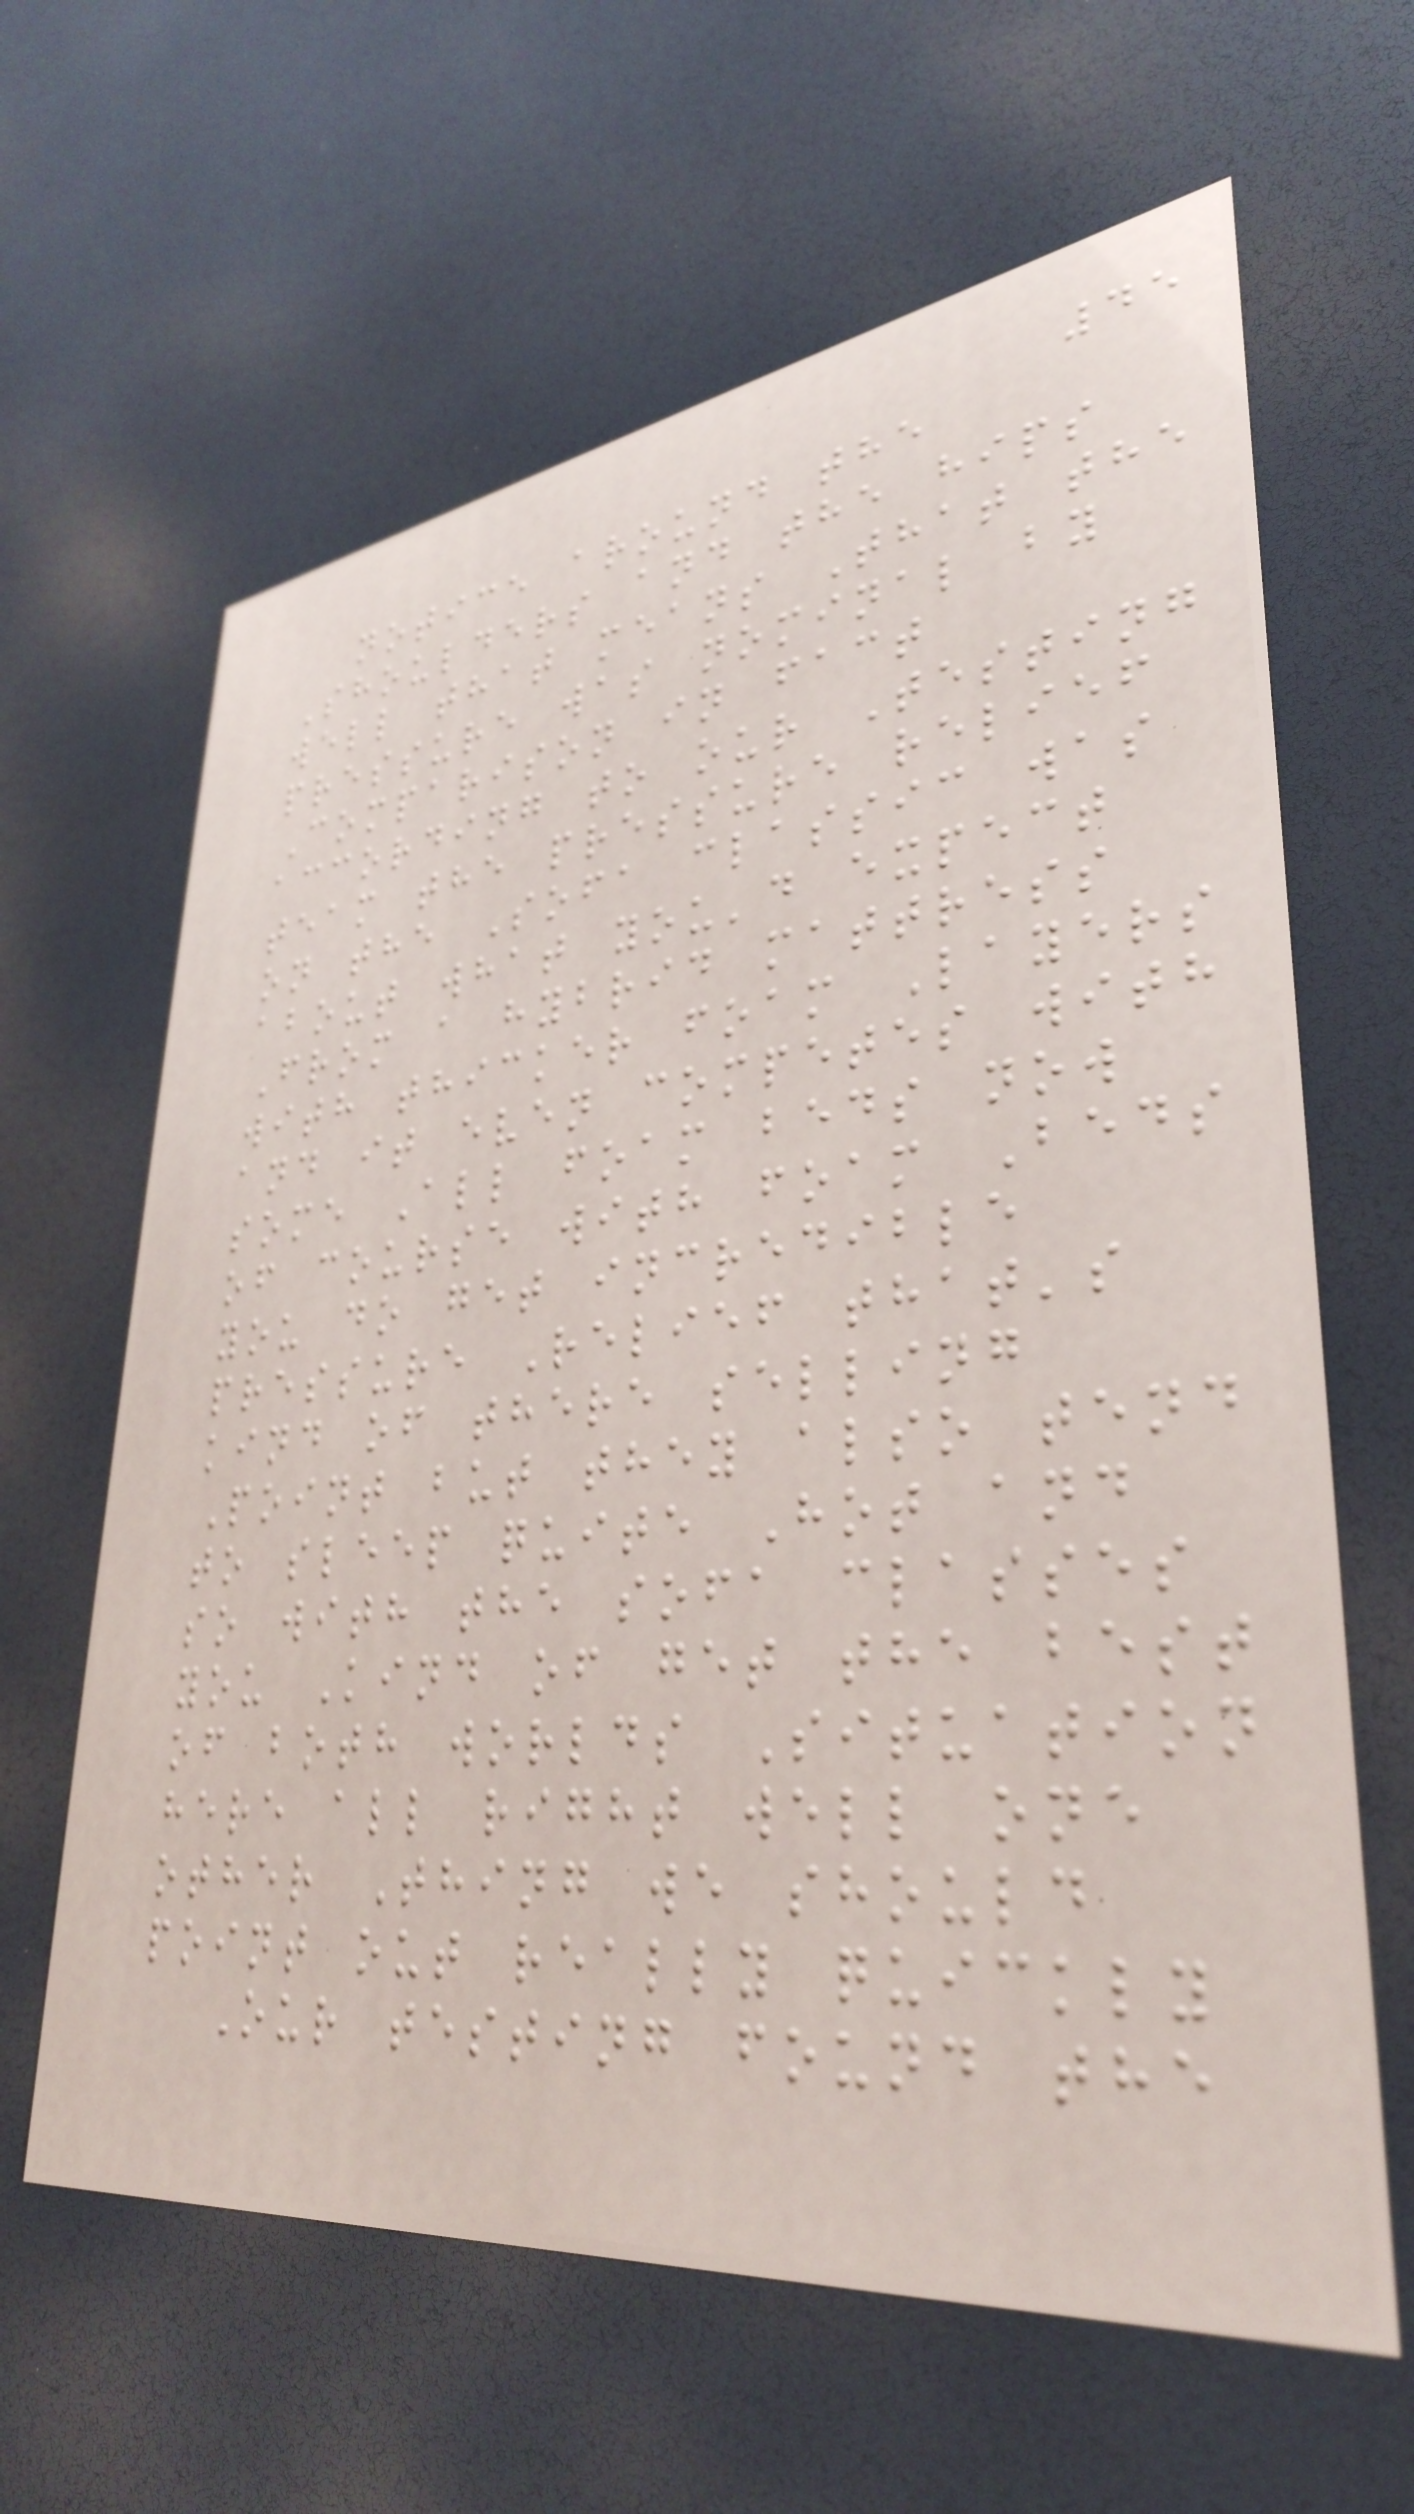45
notice around the
Shoulders and the hips
well that means That the
pressure was nominal by
Comparison in fact
according to our Testing
team the pressure relief
on the Sofa classic was
about what you'd expect
From a hybrid mattress
with thicker foam Layers
and it even competes with
some All foam beds now
of course with foam Beds
you do get incredible
pressure Relief that's
kind of there selling
Point but they also tend
to sleep quite Hot and
so with the sofa classes
you Kind of get the best
of both worlds Situation
here all right well one
other Thing we should
point out really quickly
Our testing found the
